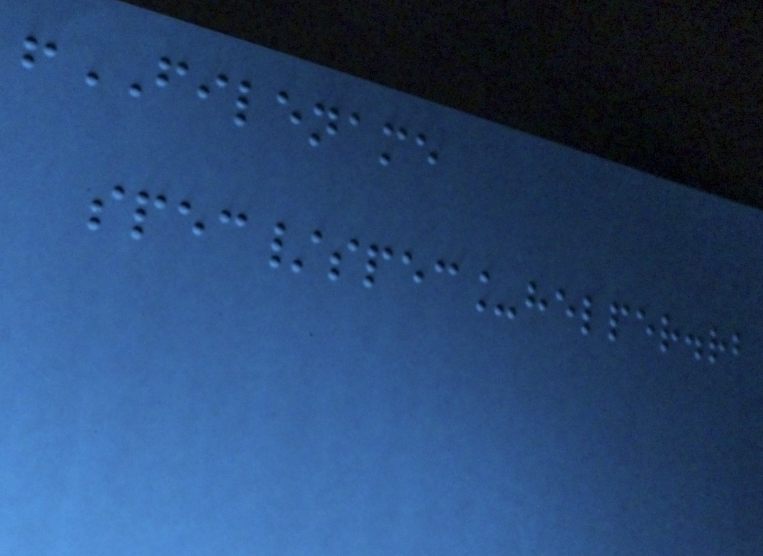!FILENAME
spec/spec_helper.rb
